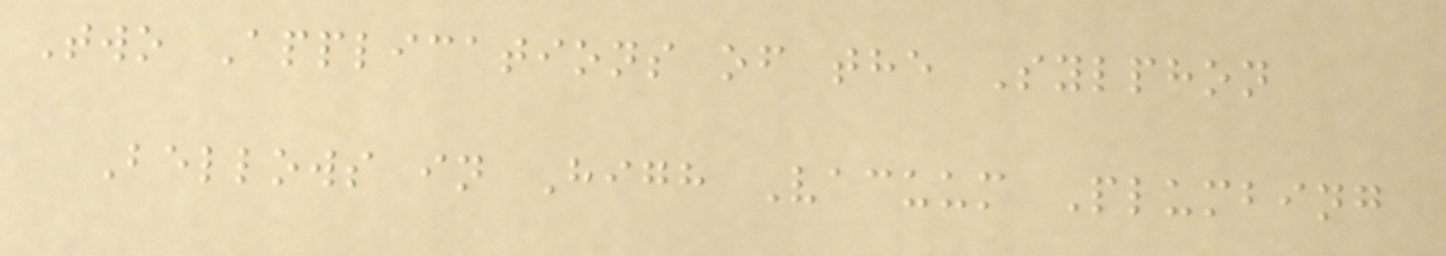Two Applications of the Sylphon
Bellows in High Vacuum Plumbing
